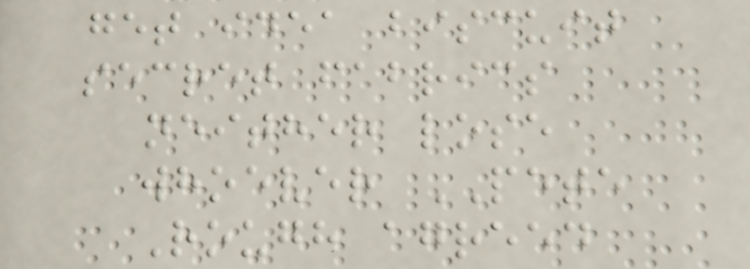get idea biscuit
secret fabrics
neither lose
whoever PETE
Rough agreed
